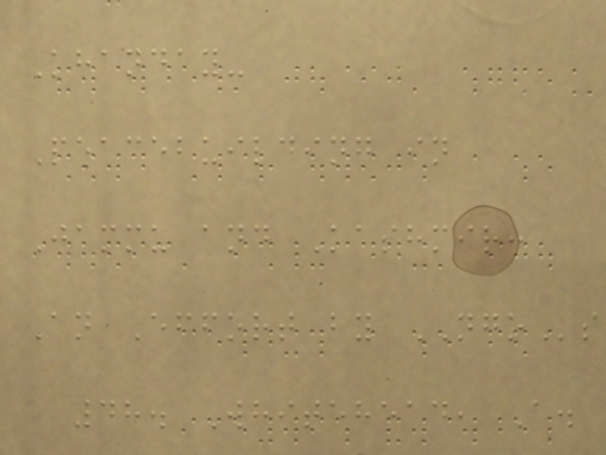Khanday-
Peacebuilding in
Jammu and Kashmir:
An Effort by NGOs
48. Whitehead, A.
